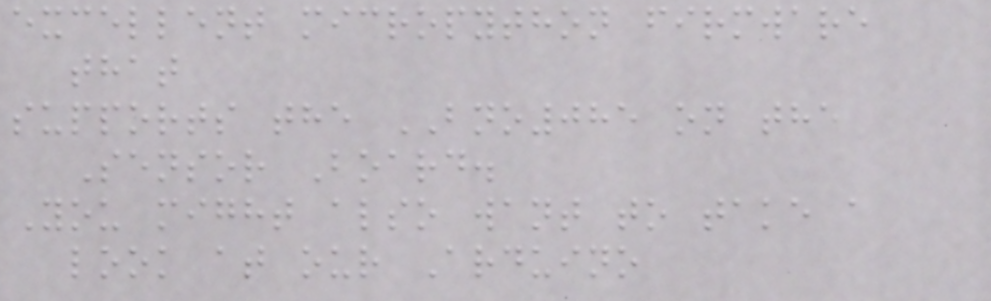excellent micropython firmware
that
supports the BNO085 on the
Sensor Board.
You might also want to take a
look at our Arduino
